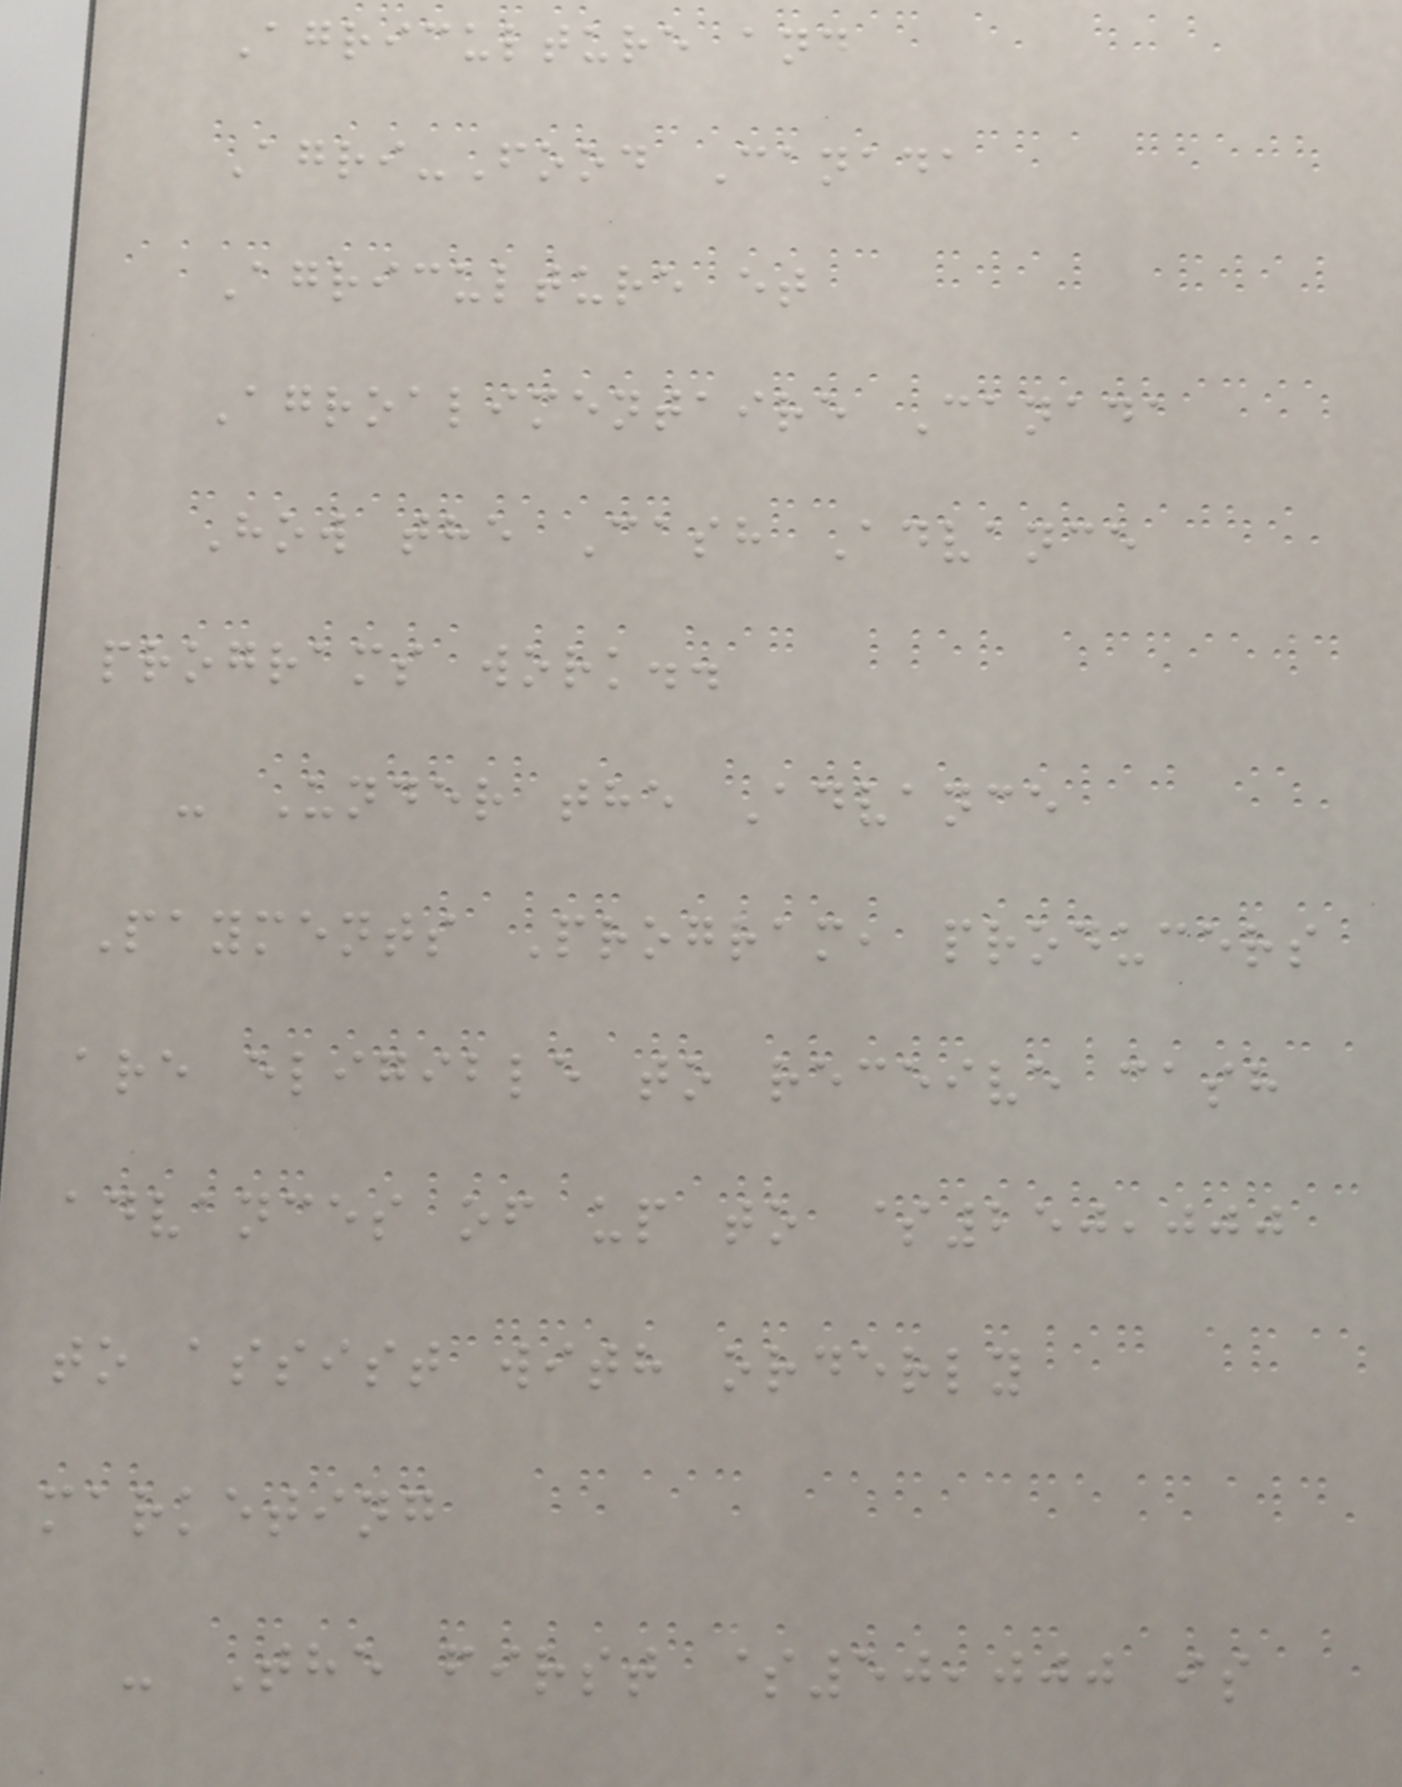Agriculture and
Agri-Food Canada
Agriculture et
Agroalimentaire Canada
How the Cash Advance
programs work..
- Under the Advance
Payments Program, producers
are eligible to receive cash
advances of up to $250,000
to assist with orderly
marketing
- The first $50,000 is
